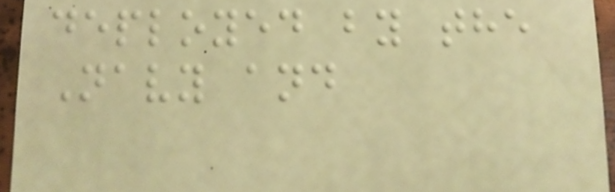deployed by the
Navy and
